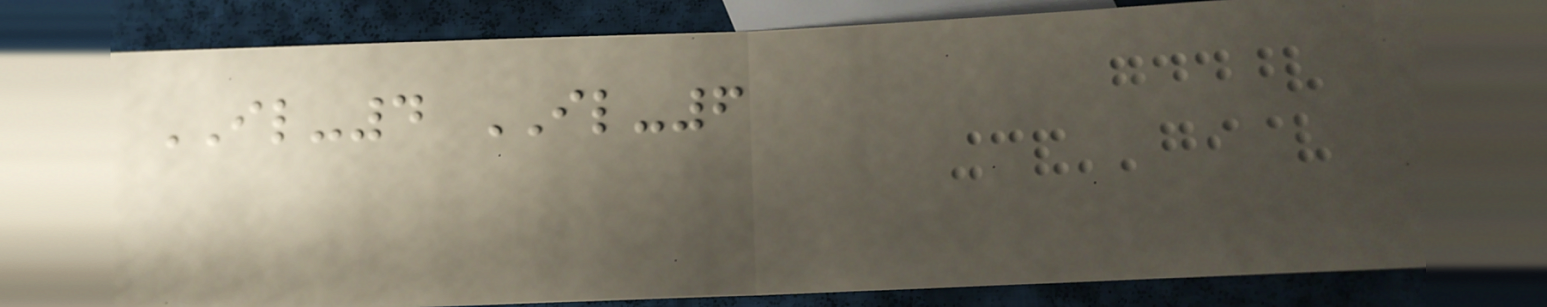IL-4 IL-6
